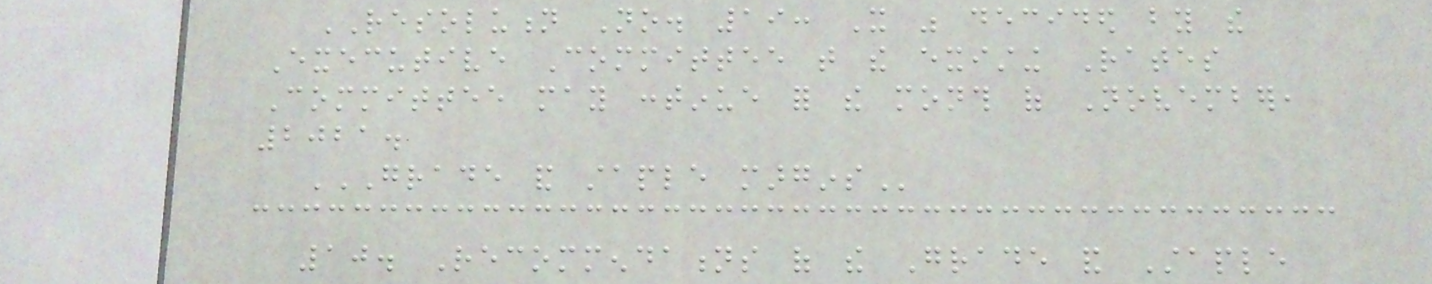RESOLUTION No. 19: It was decided by the
Executive Committee that the existing Rates
Committee may continue for the month of November,
2021.
GRADE AND STAPLE MARGINS
10. Recommendations of the Grade and Staple
